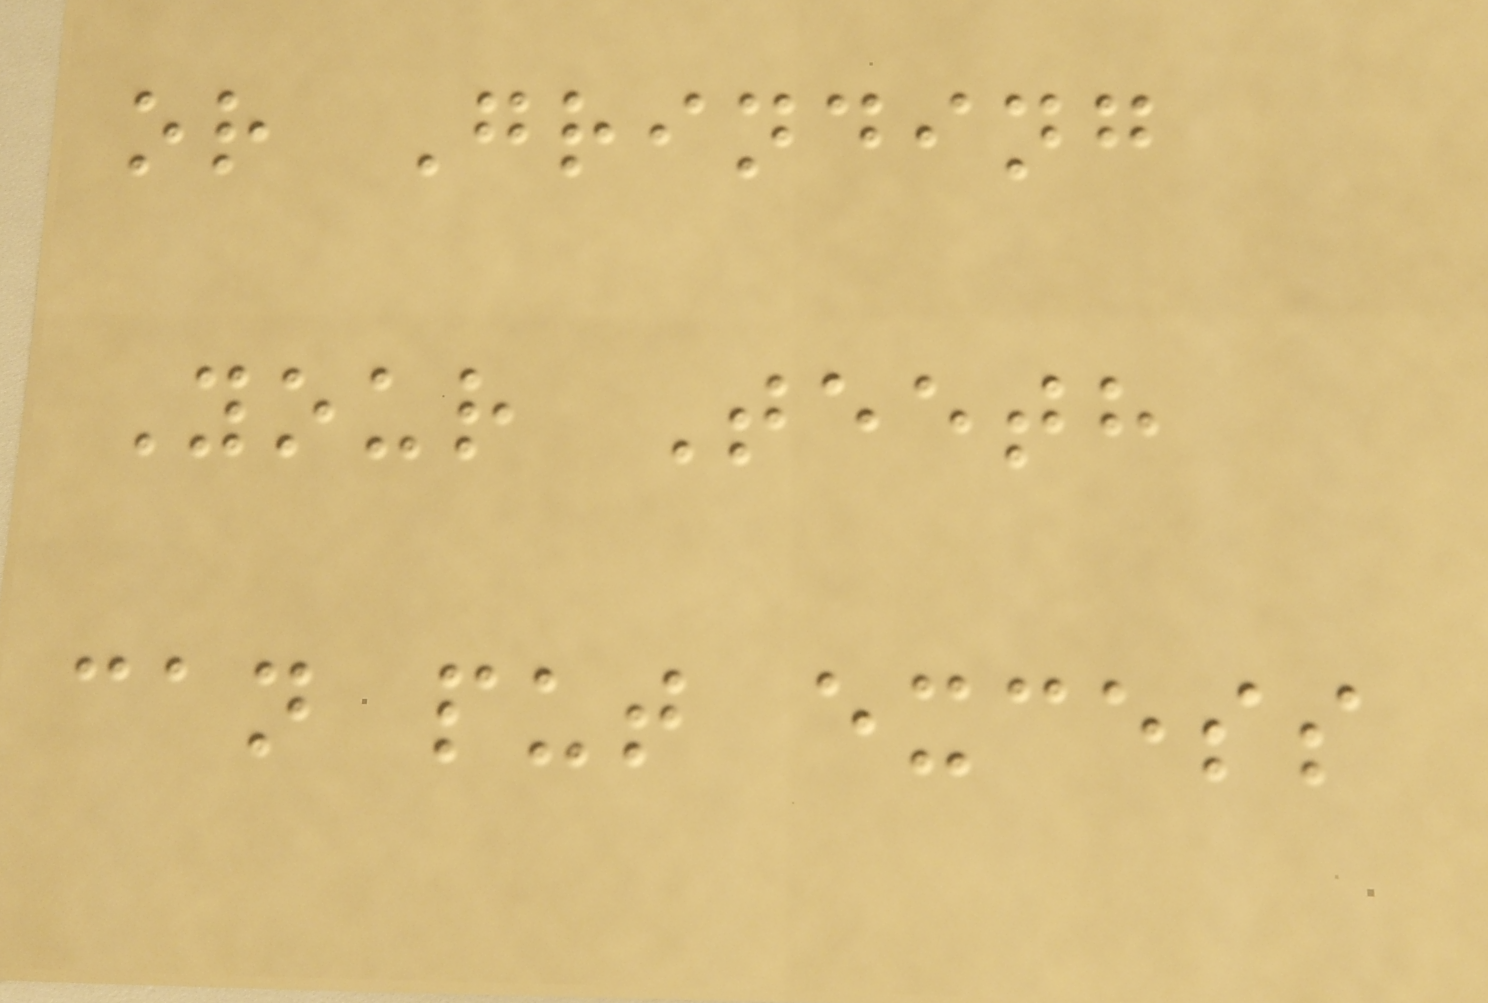or Grinding
Your Teeth
can put excess
